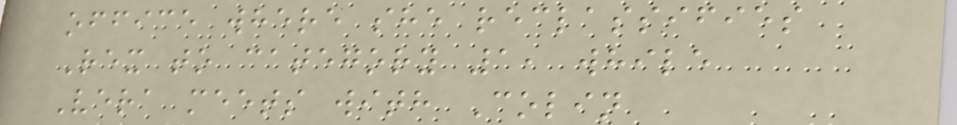office where she reclassifies
Rex to category 1, while
Vera meets with Colin
